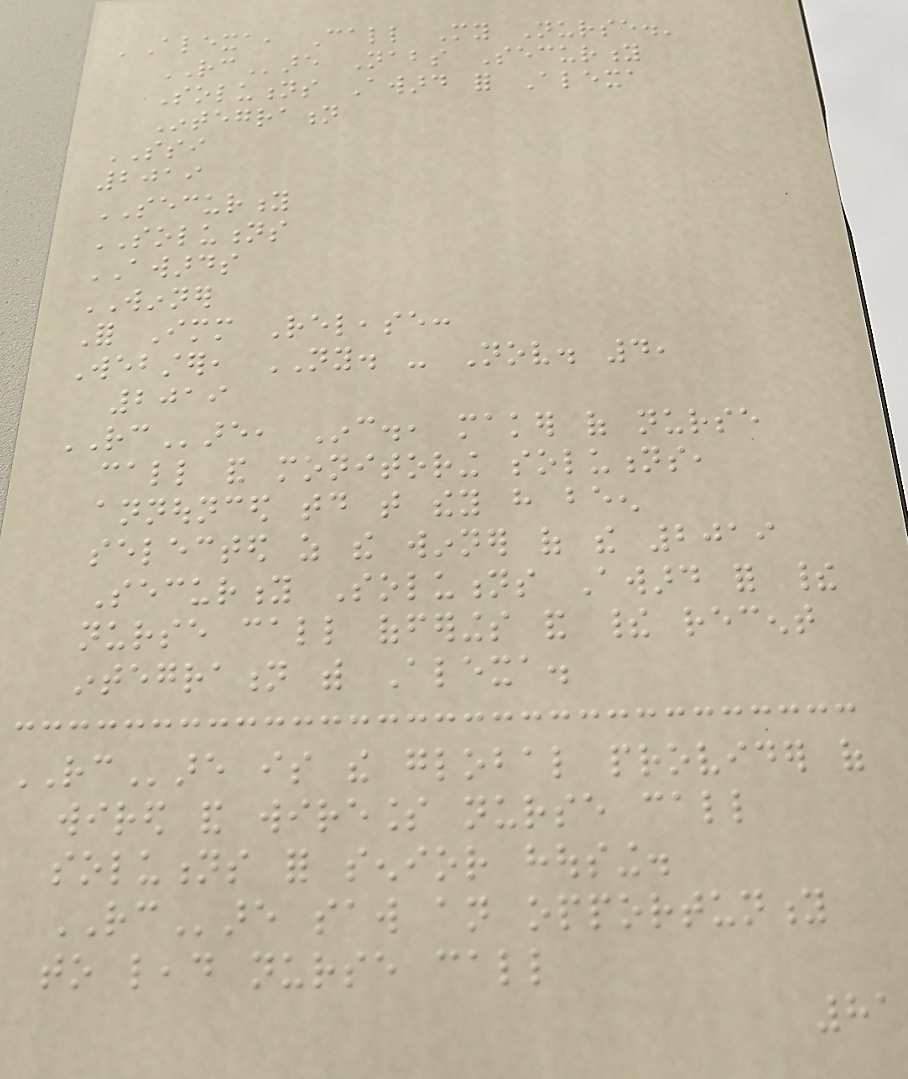'Alexa, Call My Nurse.'
RCare Nabs Security
Solutions Award for Alexa
Integration
SSI
2019
SECURITY
SOLUTIONS
AWARDS
WINNER
For Immediate Release:
Webster, NY. - Nov. 4,
2019
RCare, Inc., maker of nurse
call and monitoring solutions,
announced today that they have been
selected as the winner of the 2019
Security Solutions Award for their
nurse call offerings and their recent
integration with Alexa.
RCare is the global provider of
wired and wireless nurse call
solutions for senior housing.
RCare saw an opportunity
to lead nurse call
81
